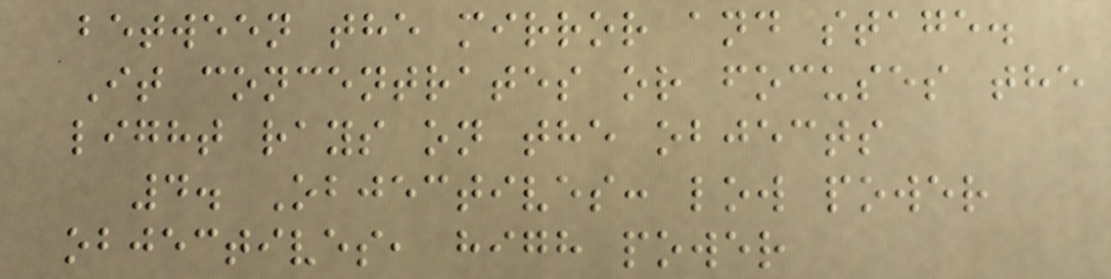between the mirror and stage.
It concentrates or focuses the
light rays on the objects
4. Objectives: low power
objectives, high power
